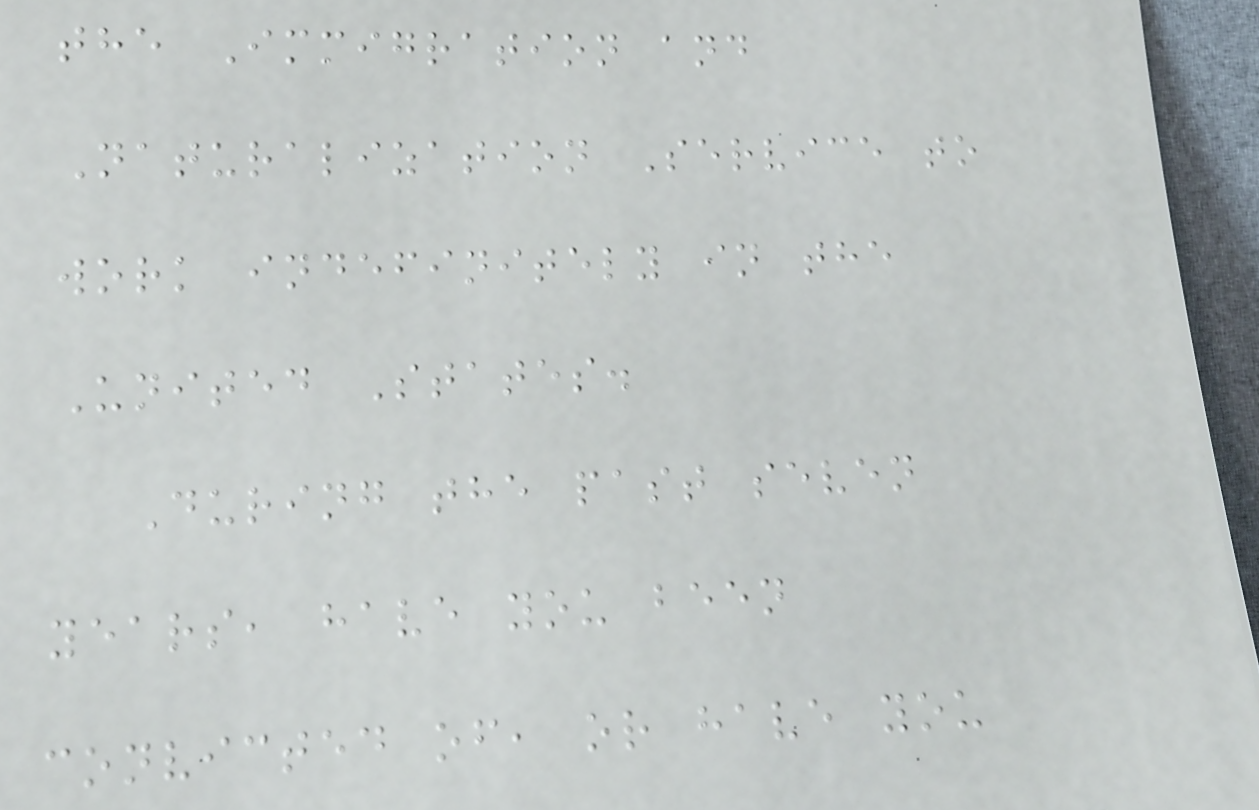the Immigration and
Naturalization Service to
work indefinitely in the
United States.
During the past seven
years, have you been
convicted of, or have you
